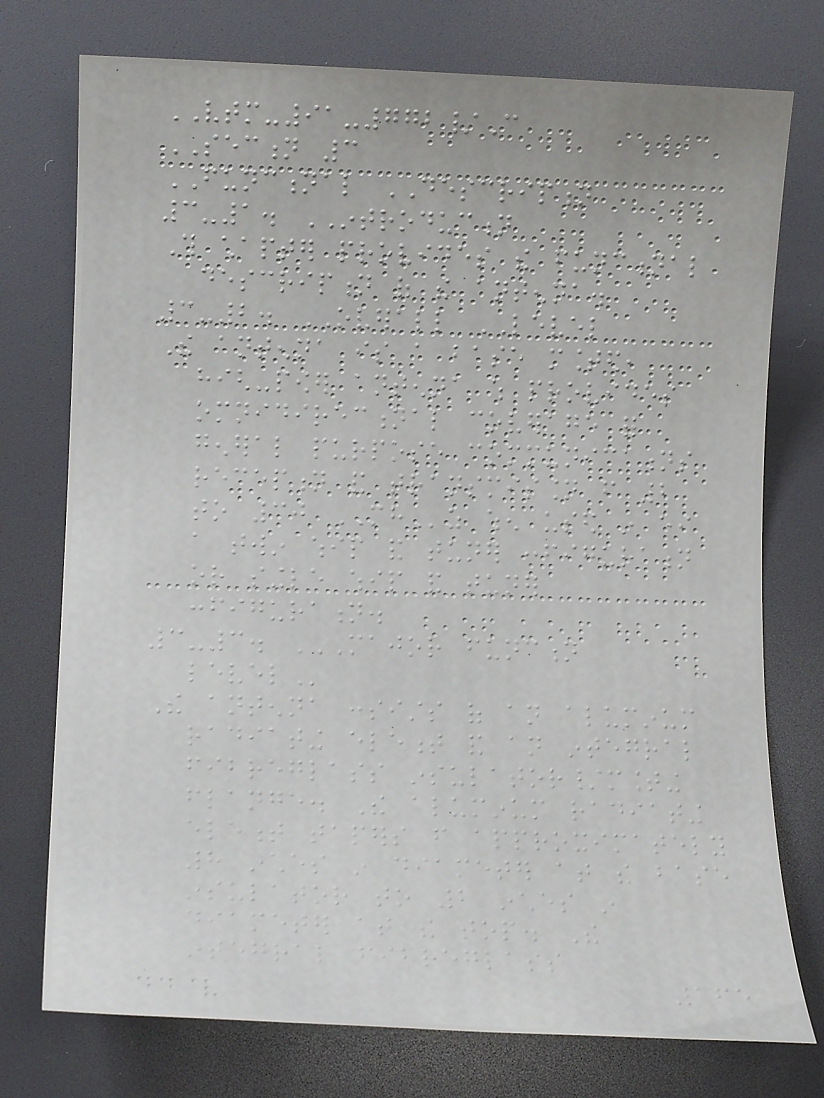VTM-91-772/C
SECTION 3
FUNCTIONAL DESCRIPTION
3-1. INTRODUCTION
This chapter provides the functional
description of the antenna.
3-2. OVERALL LEVEL
The antenna is a base mounted,
high-power antenna which provides
omnidirectional coverage for
general purpose communications
reception and transmission from 2
to 30 MHz when used in either
a twin whip and tuner configuration
or single whip and tuner
configuration.
3-3. MAJOR FUNCTION
LEVEL
The antenna consists of an aluminum
radiating element and an integral
fibreglass insulator/mounting
flange. The aluminum radiating
element tapers from approximately
8 inches in diameter at the base
insulator to 2 inches in
diameter at the top. The
integral fibreglass
165
